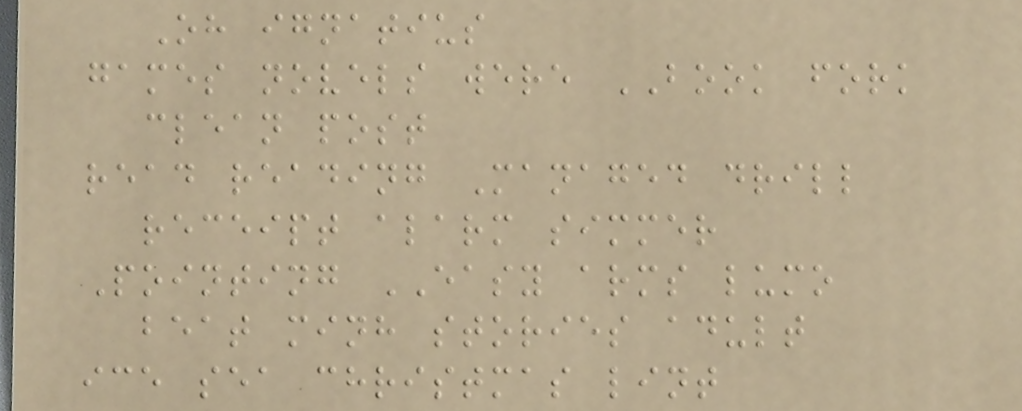Oh ignatius
games novels were BOOK fork
clean post
read reading Managed drill
receipt alarm simmer
Pointing EASY arms lumo
beat minh stories adult
ice sea christmas lint
